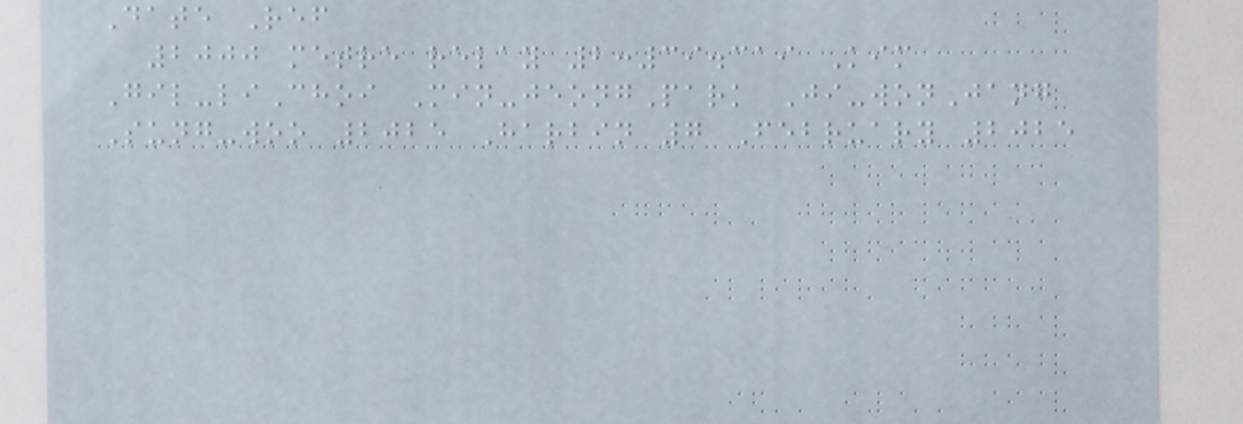Date Ref
2000 metre relay 2:39.319 Kim
Gil-liChoi Min-jeongPark Ji-wonJang
Sung-woo 2025 Harbin 7 February 2025
